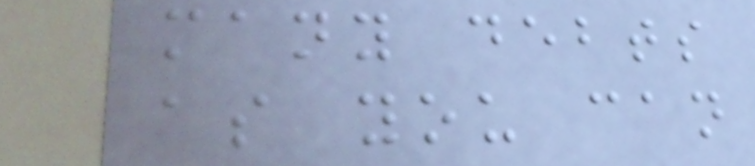many debts
as you can
